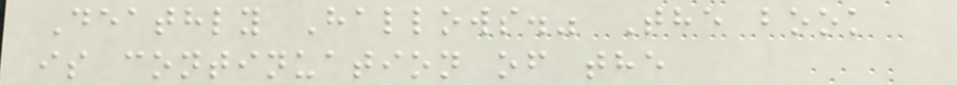Deathly Hallows." The book
is continuation of the
